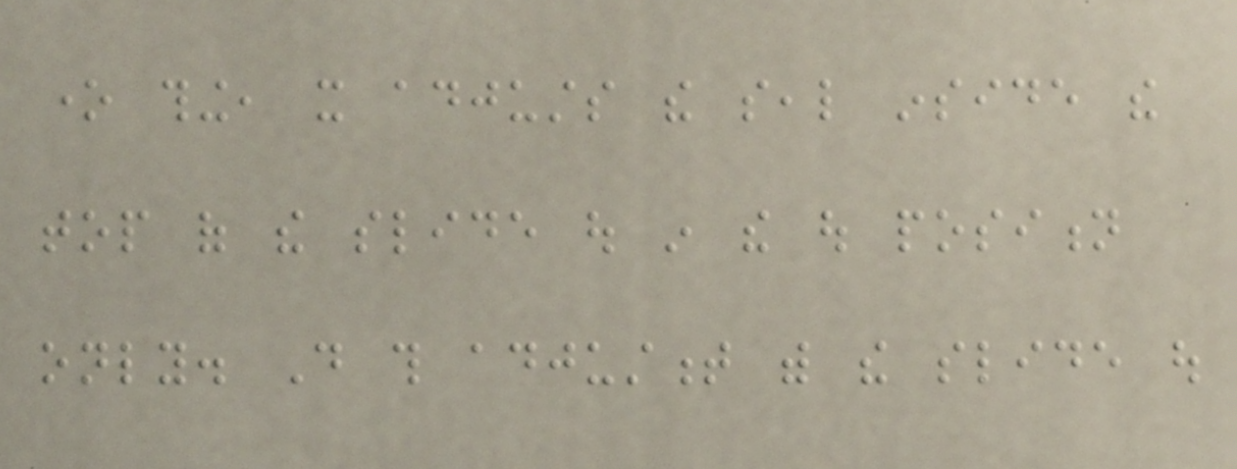one thing, it adjusts the seal inside the
top of the slide out in the out position
only. Do this adjustment with the slide out
